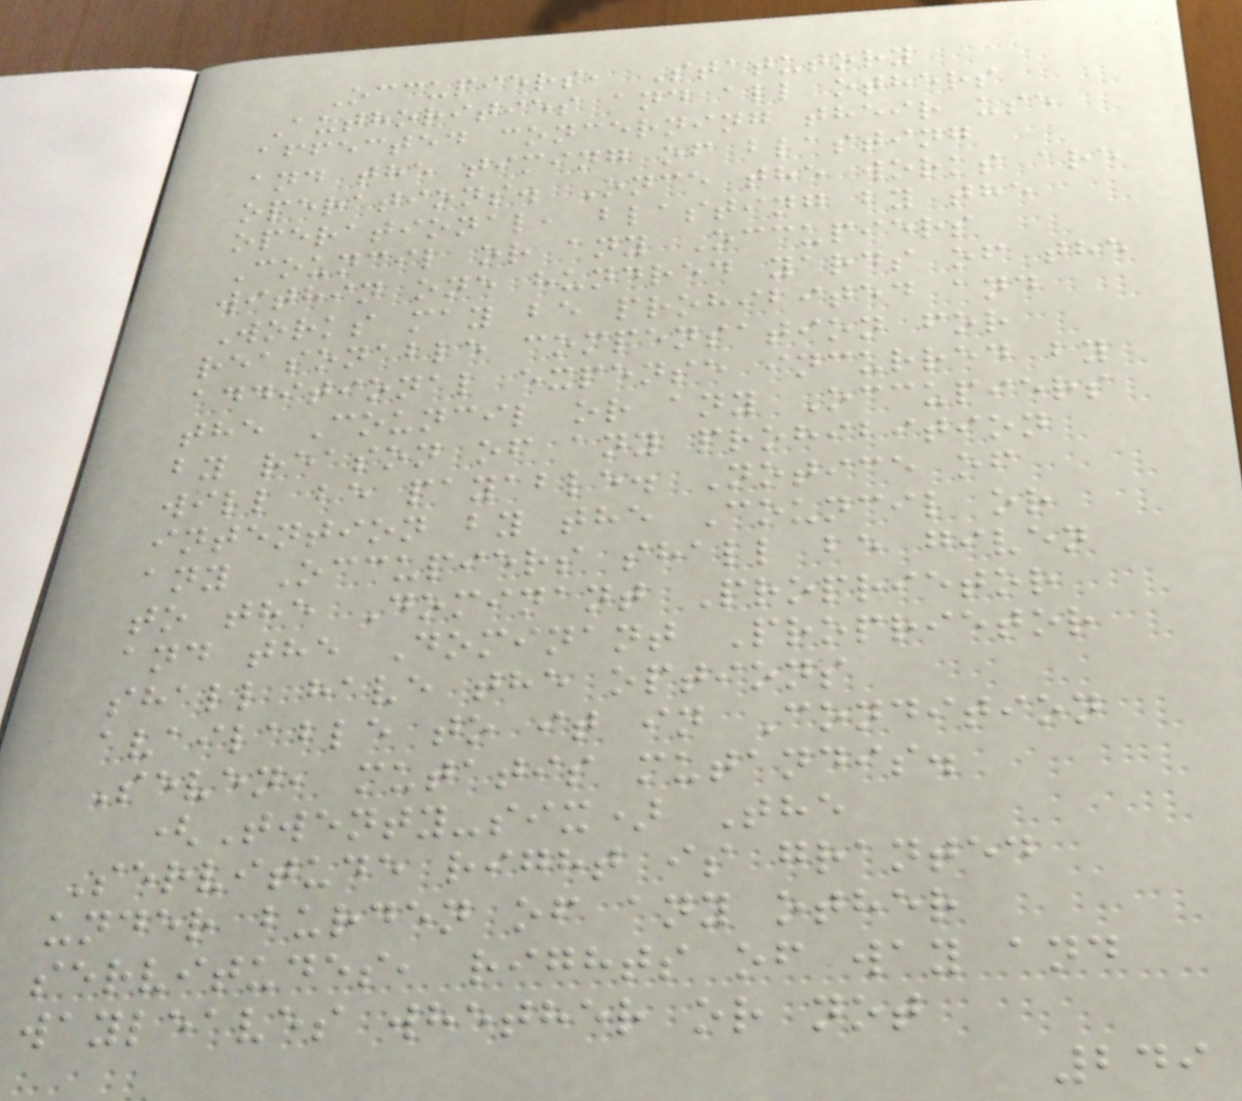Occupiers, Statutory
Authorities and all others
affected concerning their use
and the timing of blasting
operations. Once the works are
operational, blasting by the
Council or any Occupiers
within one hundred yards of the
Works may be prohibited and
reasonable compensation for
additional expense incurred by
the Council or any Occupiers
by reason of any prohibition
will be payable. Notice of
intention by the Council or
any Occupiers shall be given
to the Dominant Proprietor
and the Dominant Proprietor
shall have the options
available to it in Condition
Seven, mutatis mutandis.
(Twenty-six) The
Servitude right is granted
under burden of any other
servitudes, rights of way and
wayleaves whether or not
249
